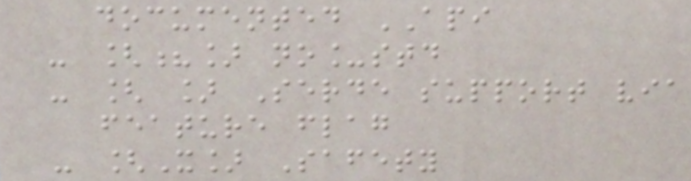documented API
- [?] no_std
- [ ] Serde support via
feature flag
- [X] Safety
